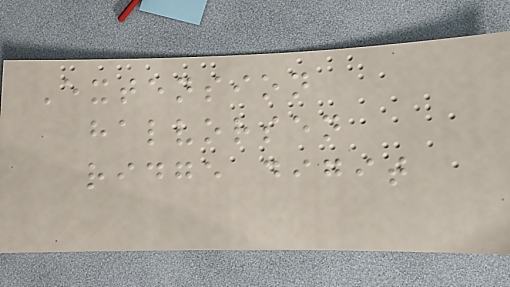Extension
halvorsen
ridge digit
